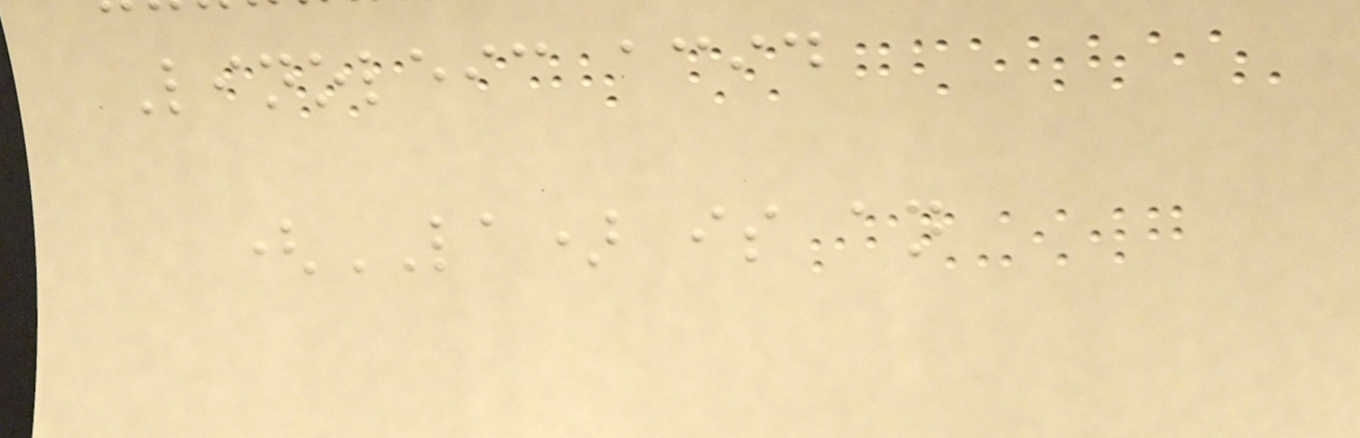Linoleic acid
(LA) is an
